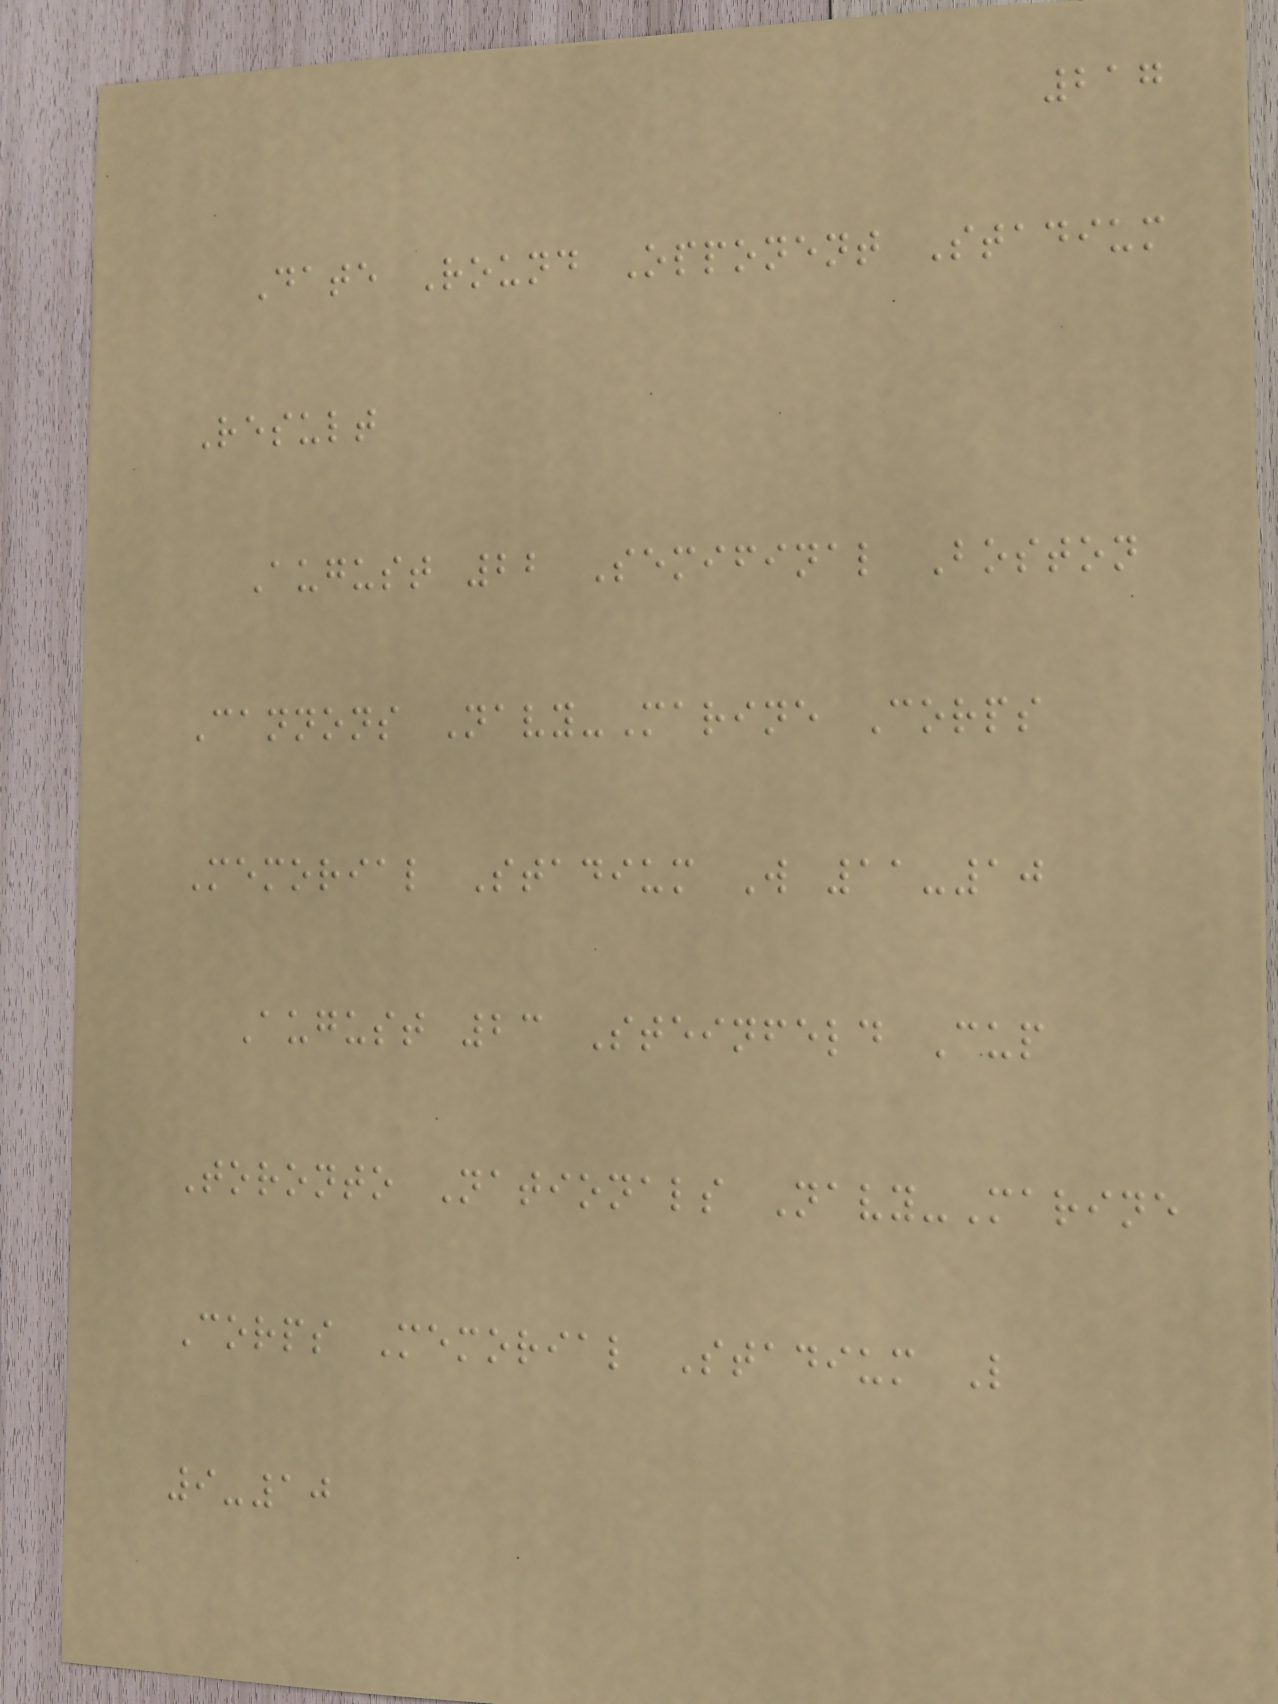217
Date Round Opponent Stadium
Result
August 22 Semifinal Boston
Cannons Navy-Marine Corps
Memorial Stadium W 11-10
August 23 Steinfeld Cup
Toronto Nationals Navy-Marine
Corps Memorial Stadium L
9-10
